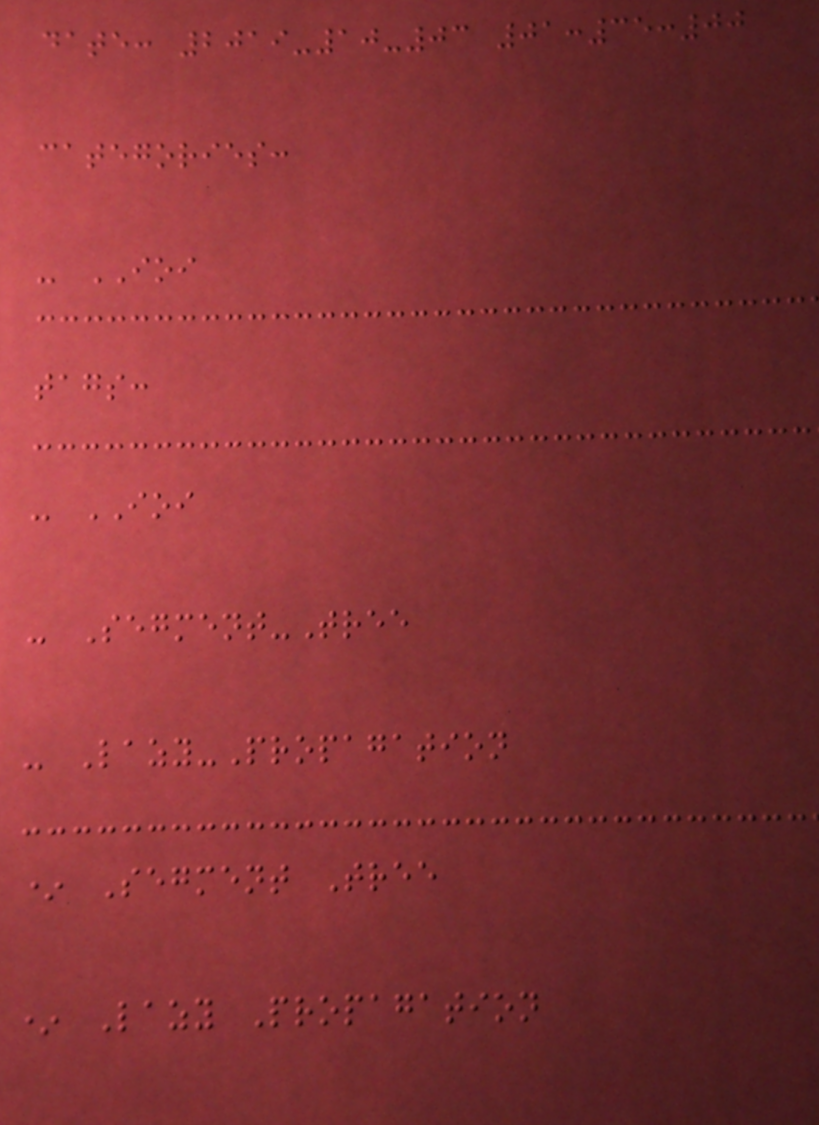date: 2019-10-03 01:35:00
categories:
- IOI
tags:
- IOI
- Segment-Tree
- Lazy-Propagation
* Segment Tree
* Lazy Propagation
